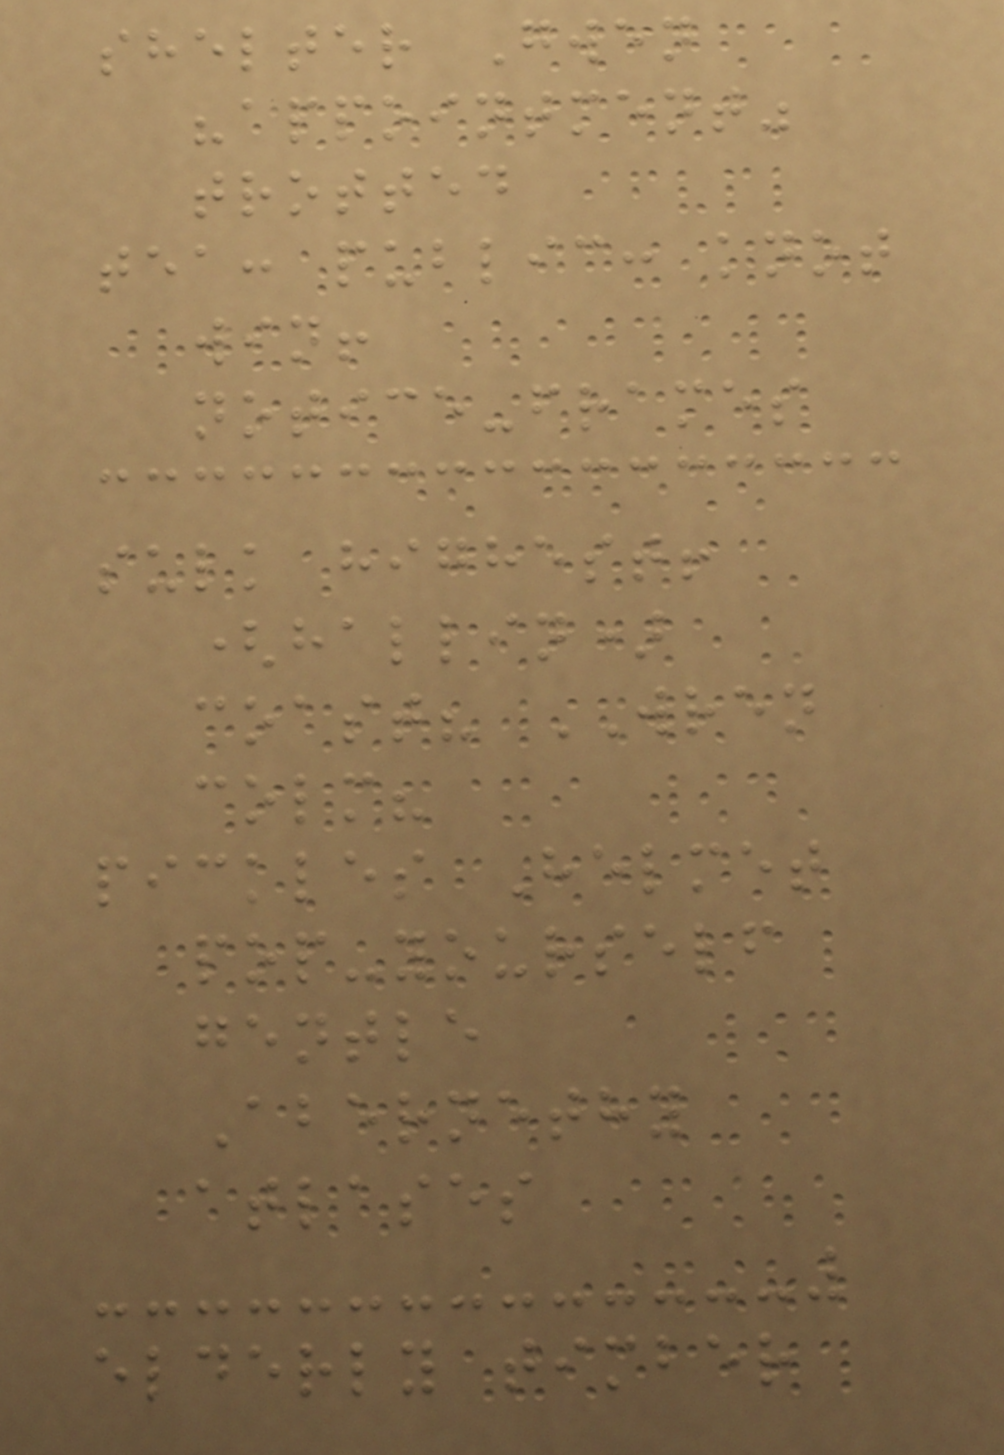shelter Gwen
"appointment"
trotted
tea: public: knot
win!
notice-frames
sulk highest!
(hallin)
coast? WREN
colm?
pickles Helmet
pop-yourself
gentle
Abernethy
atlases
elderly timber
